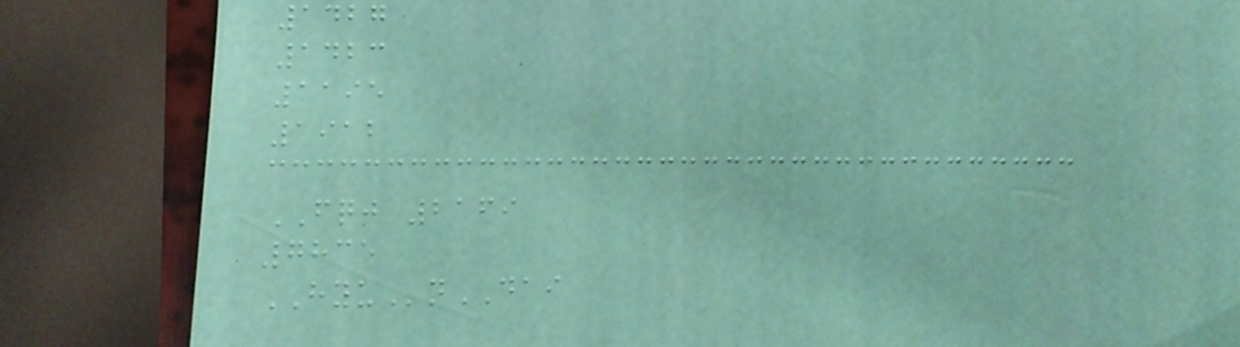1427
1423
1195
1912
FQJ 2169
7835
HYUnDAI
